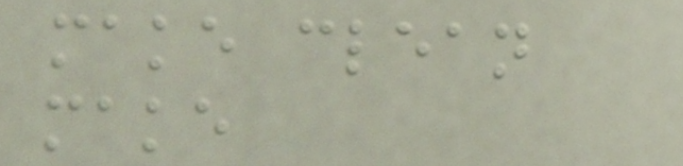make clean
make
